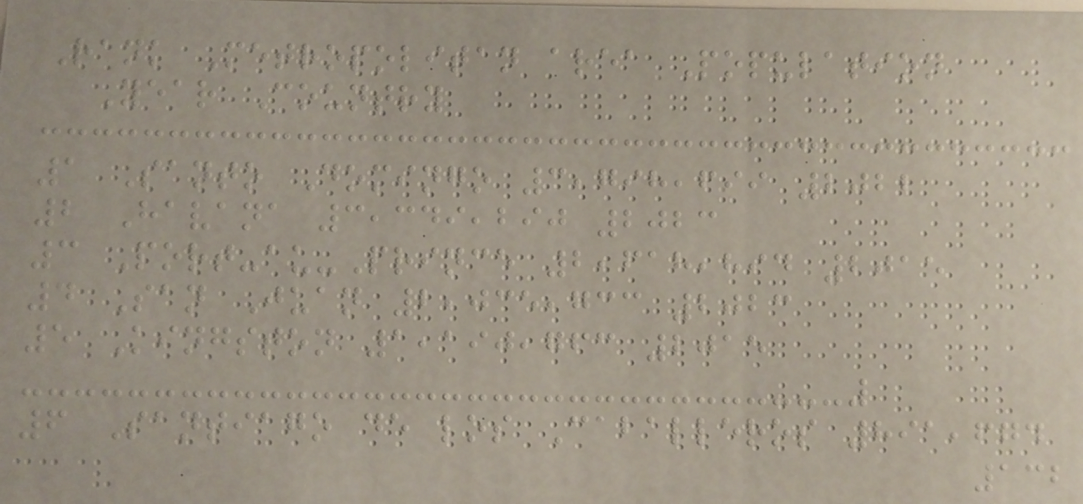Rank Metropolitan area Population
Year Country
1 Santo Domingo 3,798,699 2022
2 Havana 3,349,290 2023
3 Port-au-Prince 2,618,894 2015
4 San Juan 2,035,733 2023
5 Kingston 1,190,763 2015
6 Santiago de los Caballeros 891,674
132
